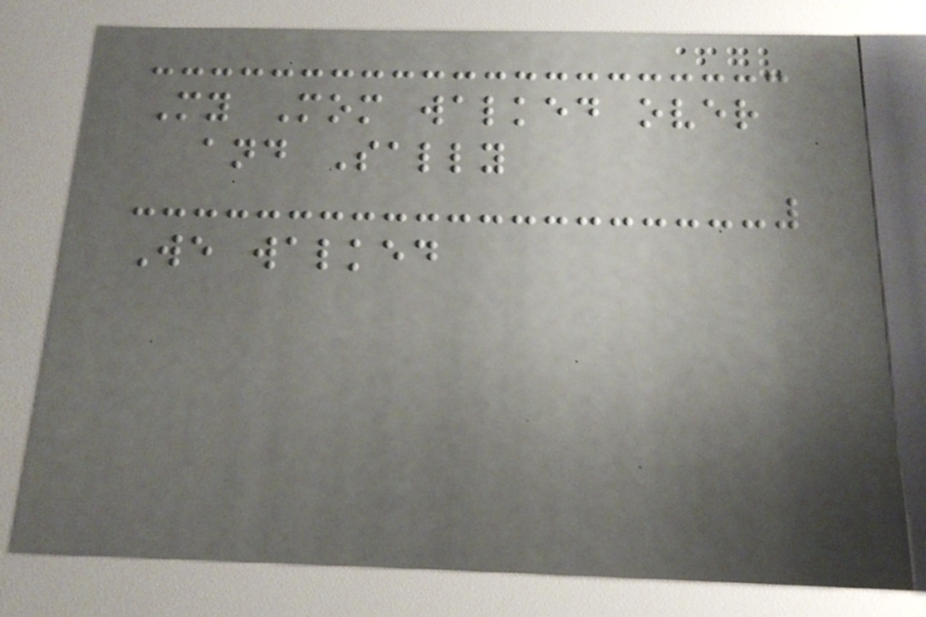My Mom walked over
and Sally
We walked
